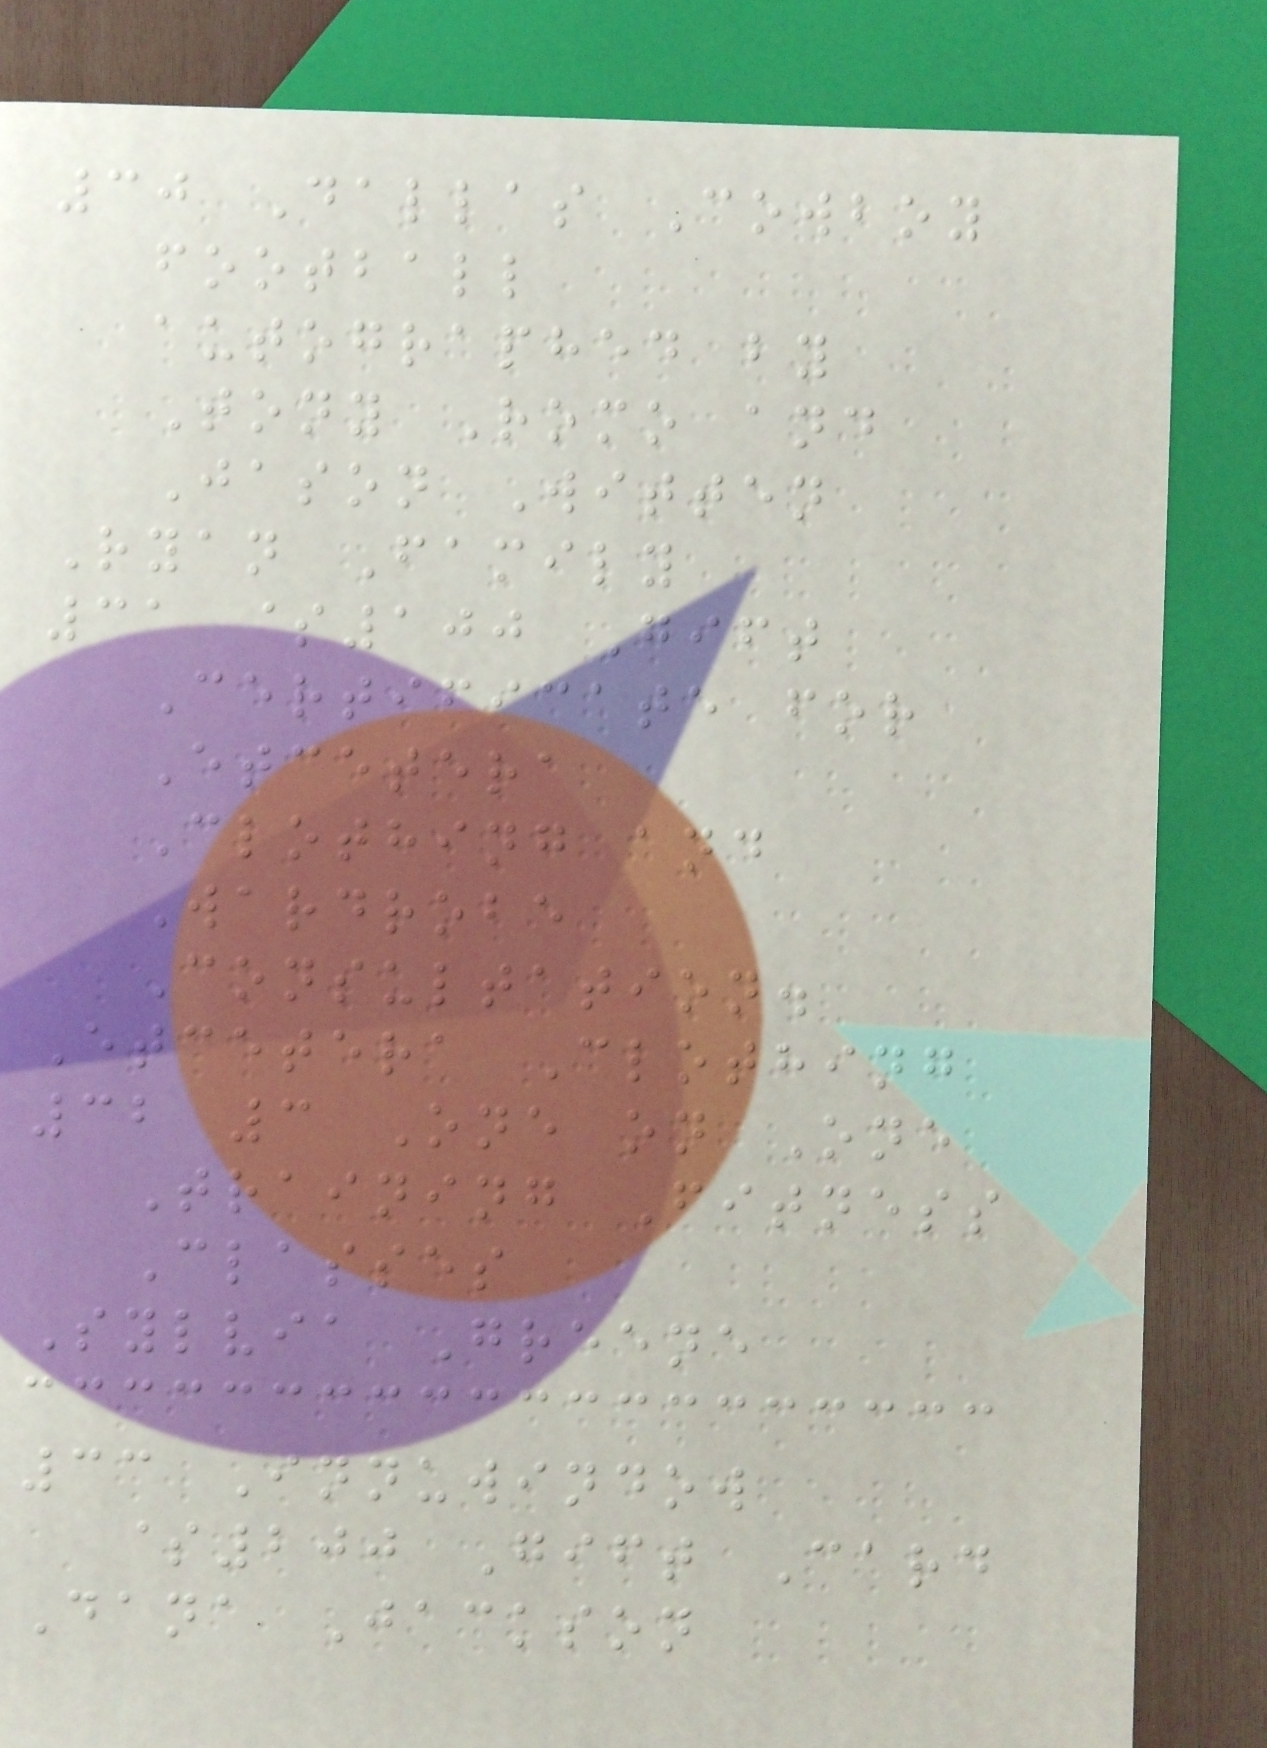30 Dallas Cowboy
football
autographed by
Tony Romo and
Jason Witten
Ryan Family
31 $100 Gift
Certificate for
Etcetera
Clothing and
Wardrobe
Consultation.
Etcetera Clothing
32 3 One on One
Training Fitness
Classes
Sylvia Greene
33 Innuwindow
$200 Gift Card
Dana Jackson
